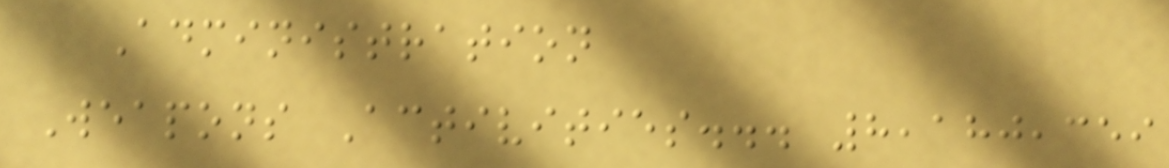Administration
Weapons Activities... 8,180,359
